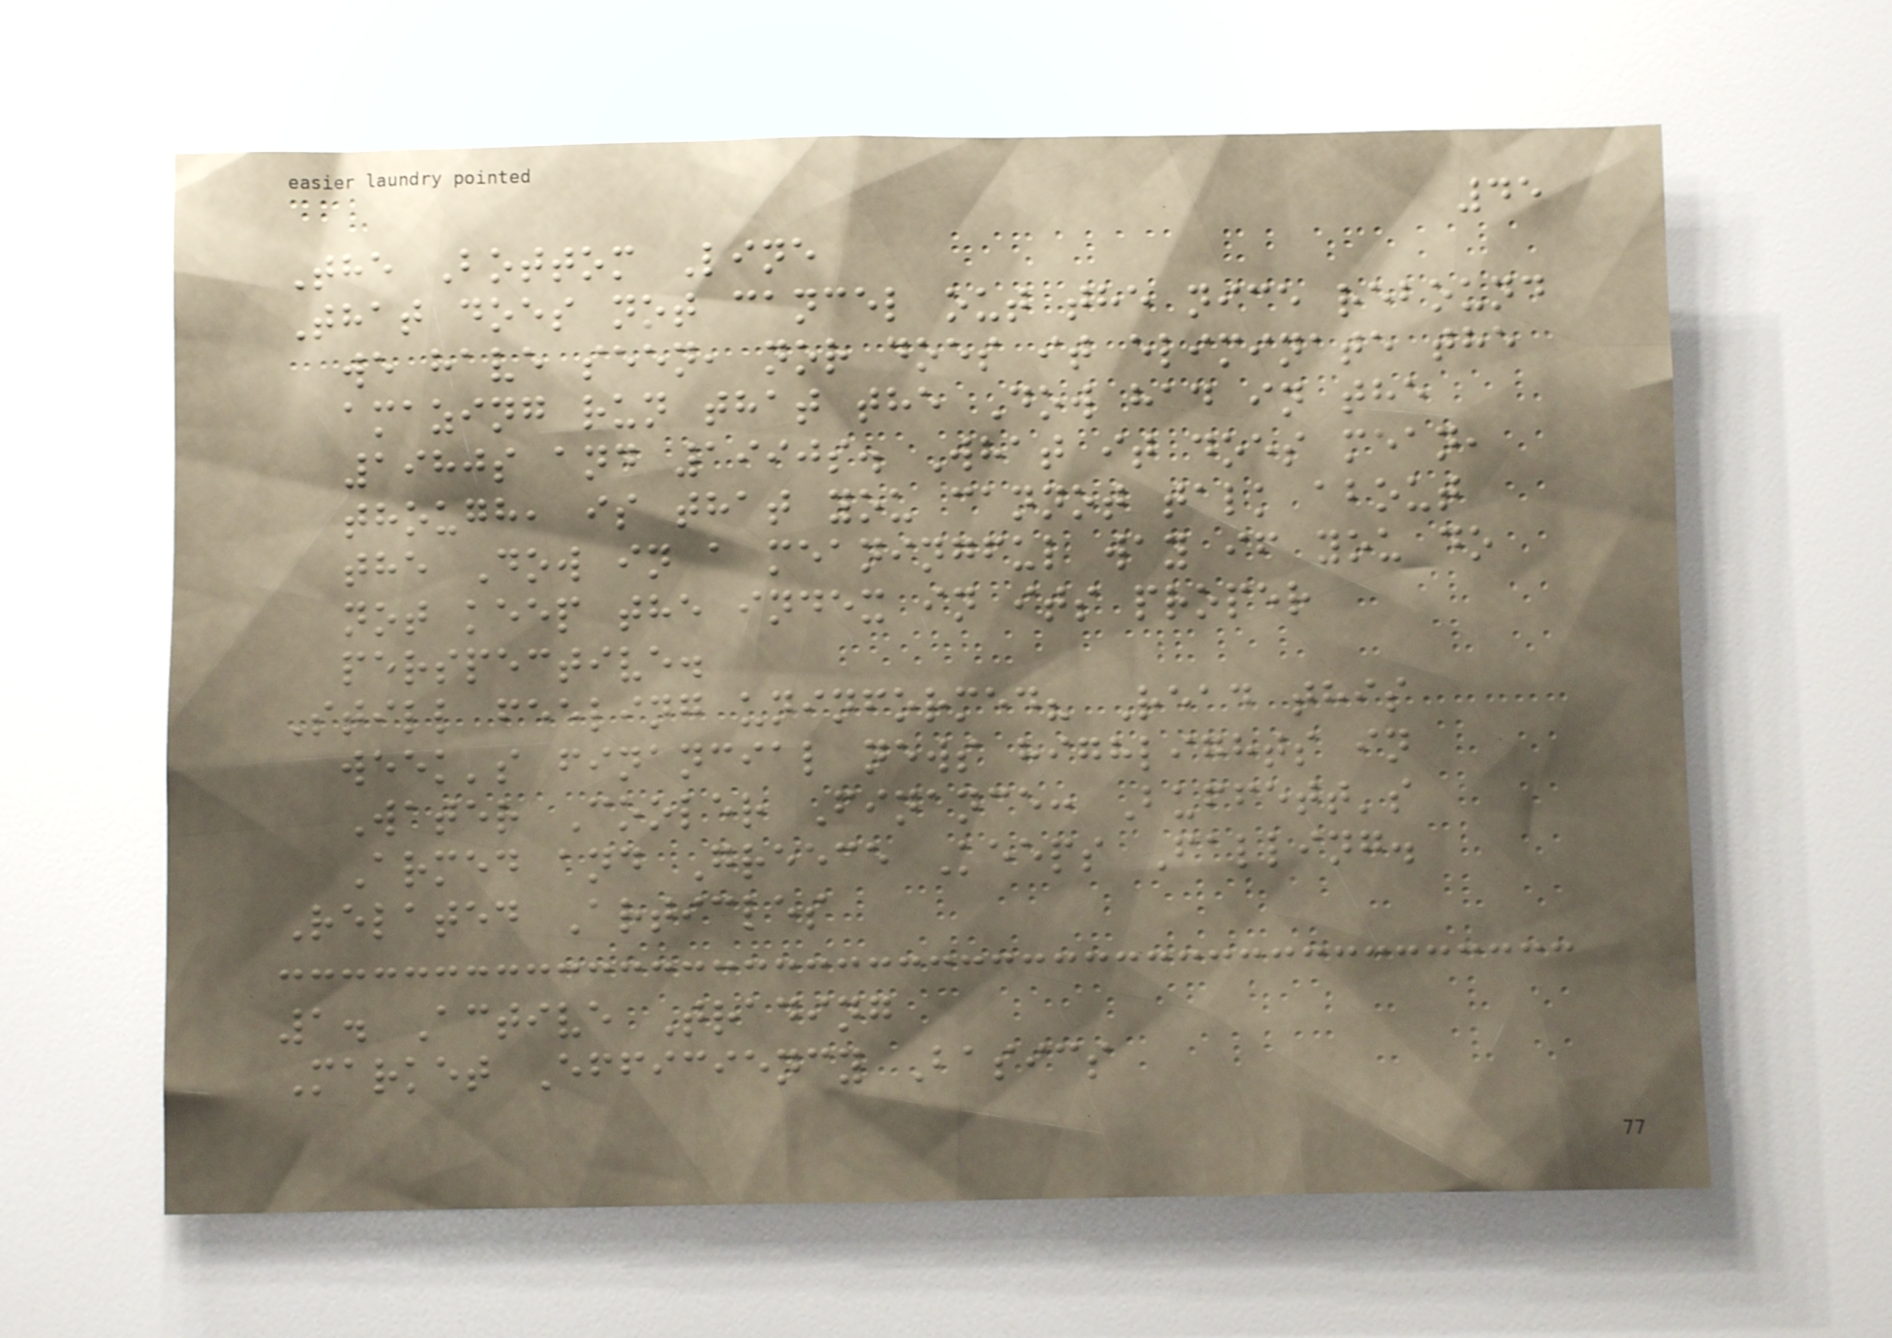45
The Bottom Line
That does not cancel out the nice rebound
we have seen, nor does it eliminate the
amazing run that the Dow had in the
1980s and 1990s. What it does mean,
though, is that you cannot talk about
the Dow in a meaningful way if you do
not keep the index in its proper
perspective.
Still feeling uninformed? Read this
week's financial news highlights in
Water Cooler Finance: Buffett's
Armed and Greece Keeps Falling.
Related Articles
1. Active Trading
Market Efficiency Basics
